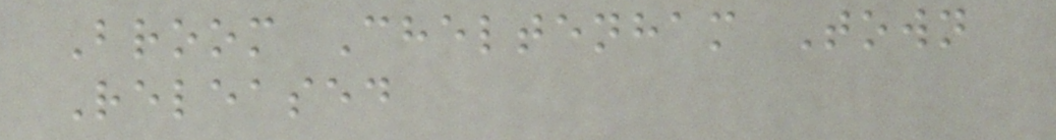Broom Cheltenham Town
Released
